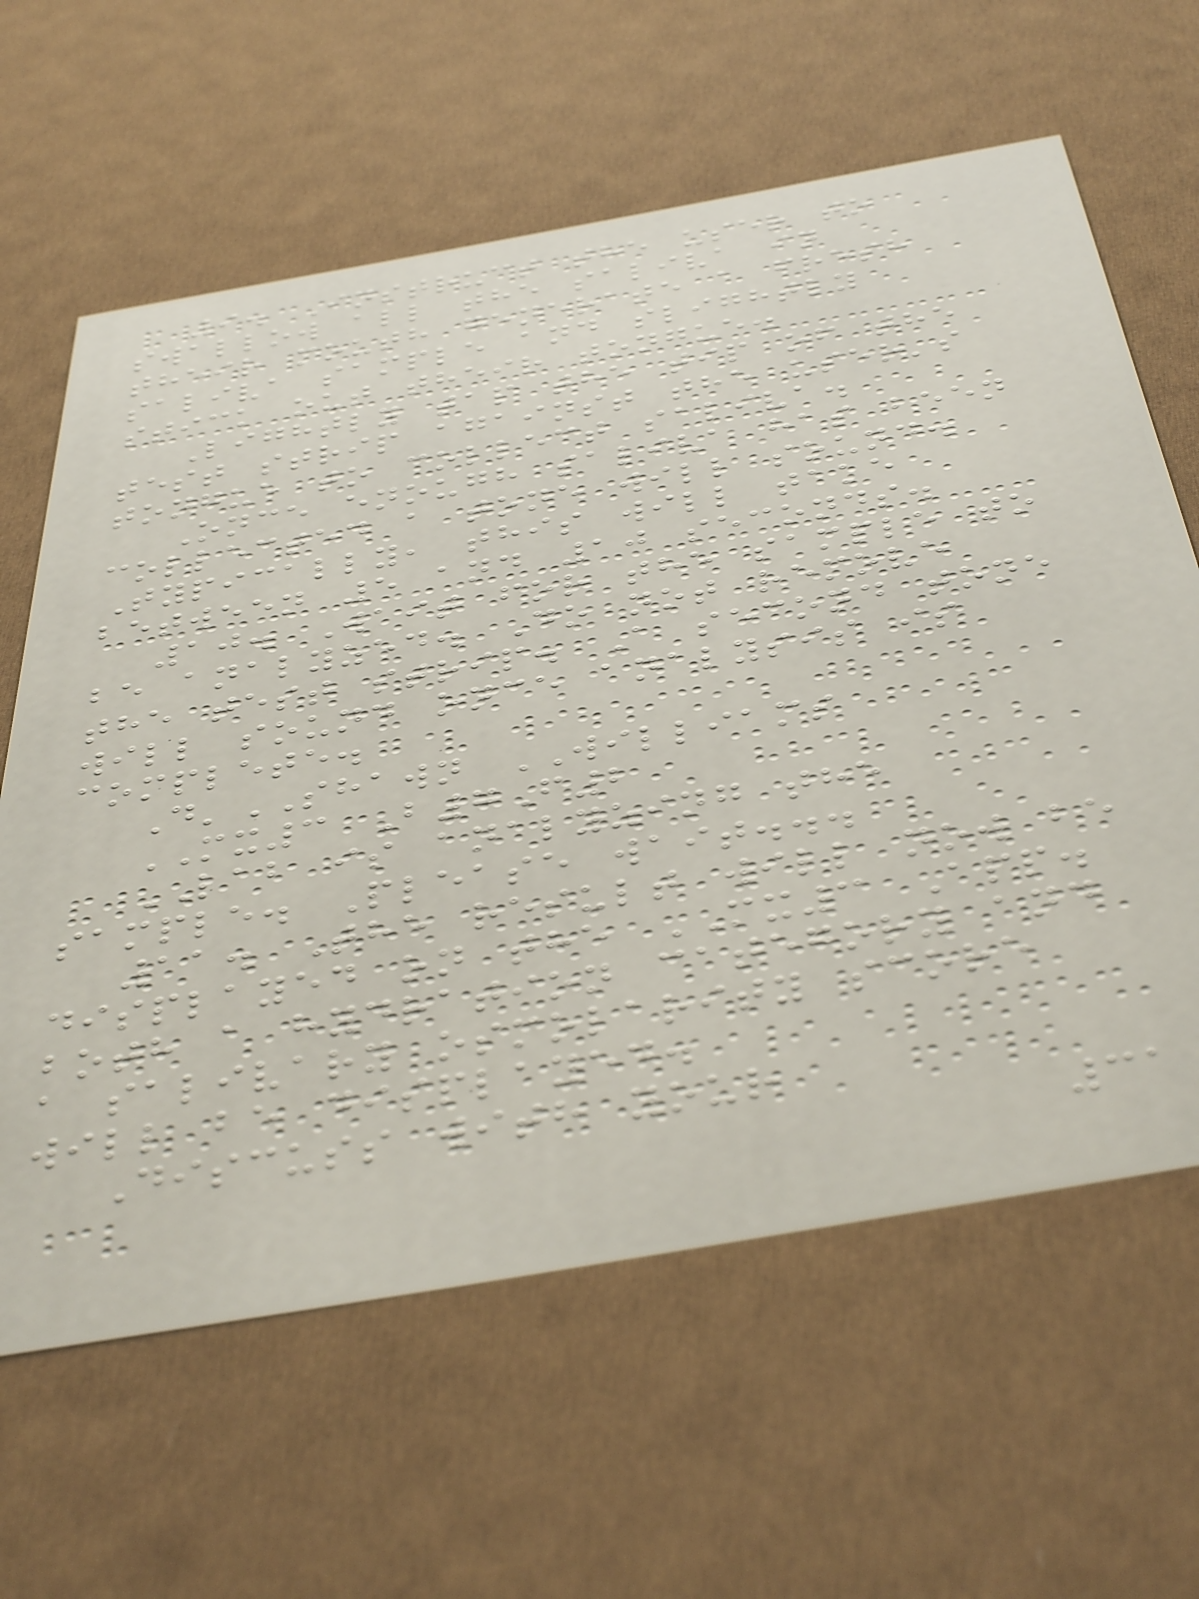9. Instruct the user to
swallow all the saliva in
their mouth generate a fresh
saliva sample and slightly
stick out their tongue.
Lightly tap the tip of the
test strip against the user's
tongue to collect saliva.
Once enough saliva has been
collected a tone will sound.
Typically, this will take
between 5 and 10 seconds.
10. Wait for the sample to
be analyzed. Do not remove
the test strip. A second tone
will sound once analysis is
complete.
D'SHAWN WILLIAMS
MX3 B7F2
LAB is analyzing the
sample. Please wait...
11. The result will now be
displayed on the MX3 App.
both a hydration category and
a salivary osmolarity score
will be displayed.
Discuss with your
31
